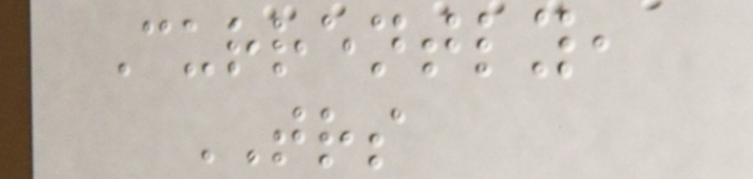Currently,
TRS
